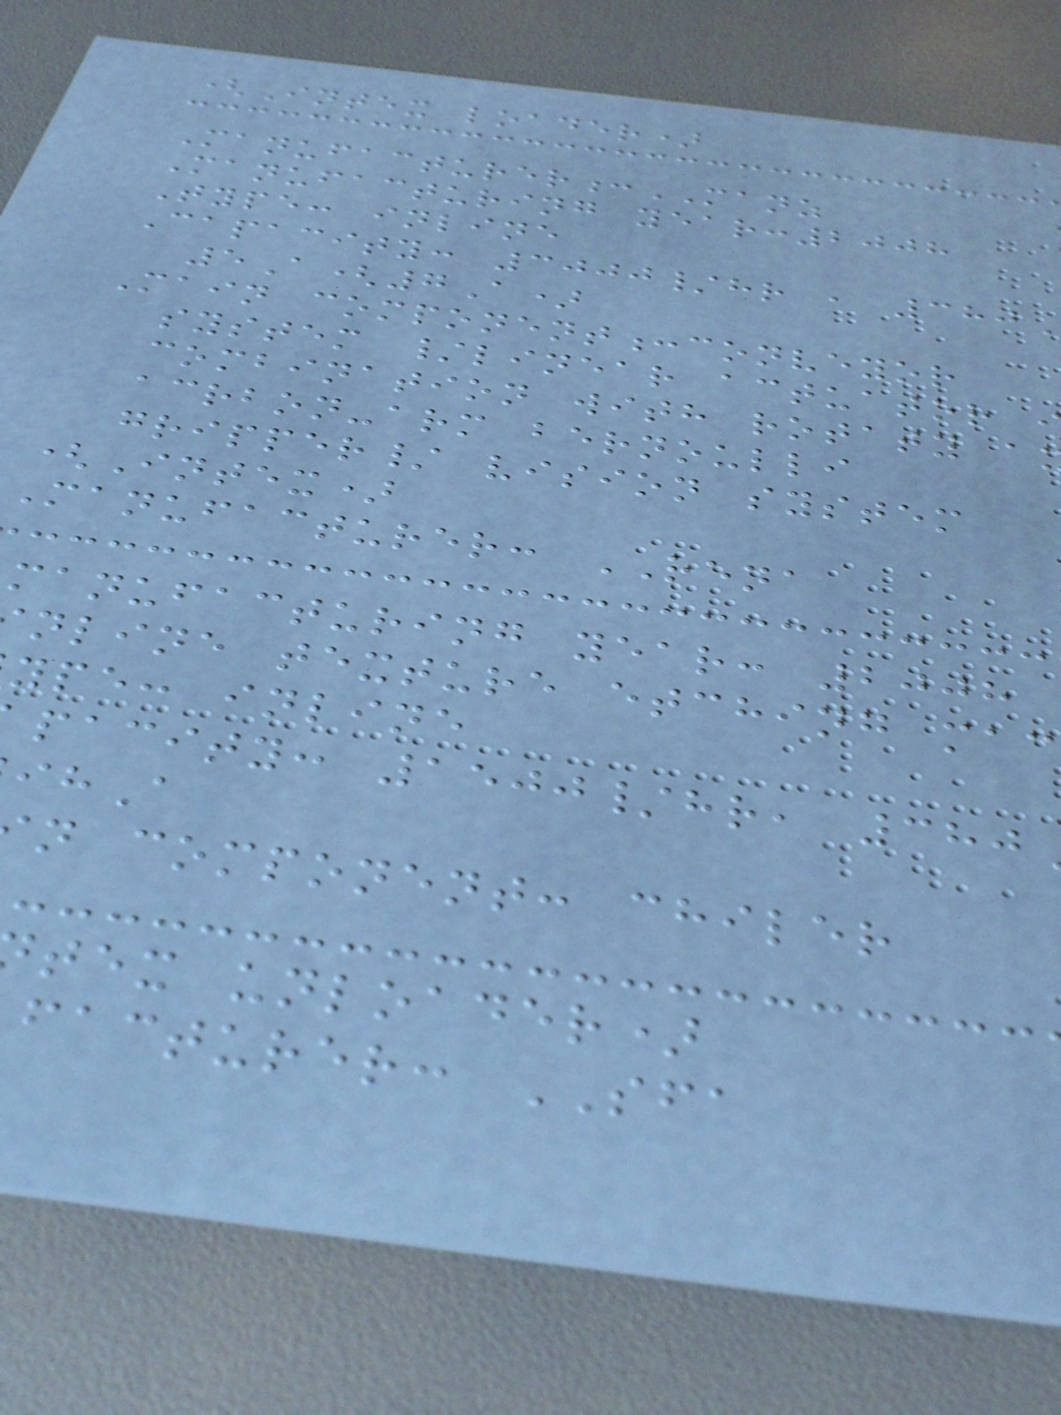(Intex loader)
Manufacturer:MANZ
Manufacturing year:2008
Type: inline
Capacity: 3000/hr , 380
5A(7A)
Main component:conveyor
system /linear actuator
combination with rotaty a
acrbon-arm bernoulli
gripper/ vision system
(Intex)
Manufacturer: RENA
manufacturing year: 2008
nline texture etching mac
ype: inline
pacity: 1500/hr, 380
n component: chiler
tex unloader)
facturer: SFA
